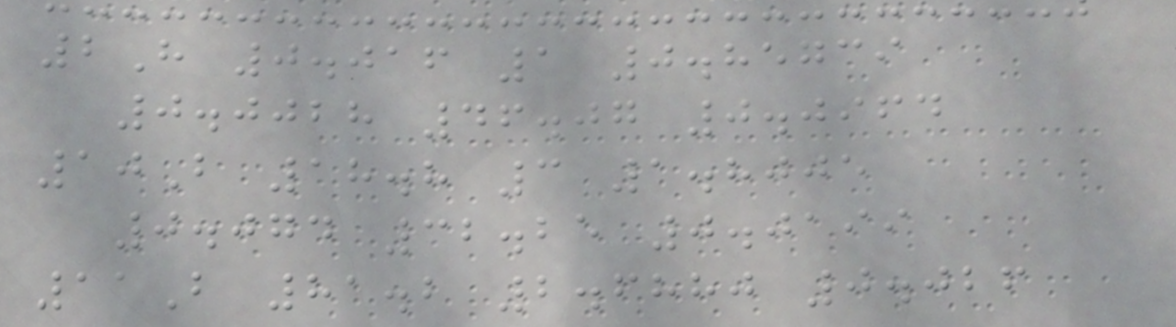2H 0.016 1 0.85739
0.0028 46.07 0.0964
10B 18.8 3 1.8005
0.074 32.25 0.0199
11B 81.2 2.6880 0.026
